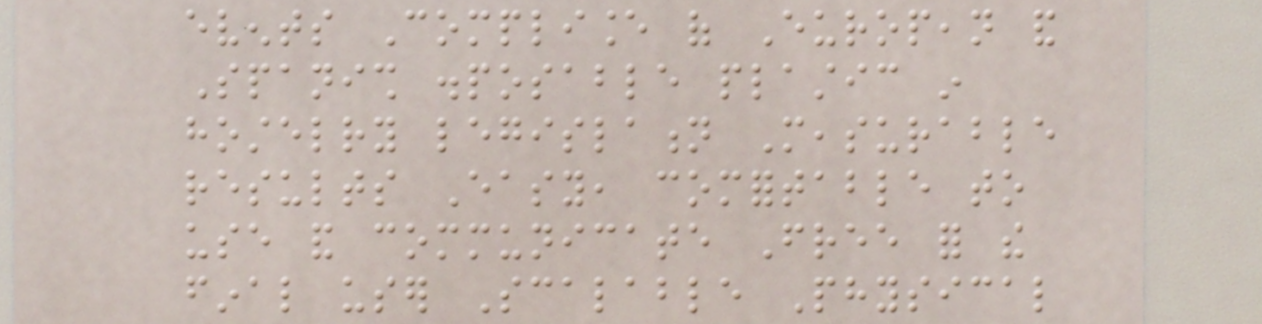events Compliance of European and
Spanish disposable plastic in
hostelry legislation Measurable
results Easy, comfortable to
use and communicate Free for the
final user Scalable Physical
